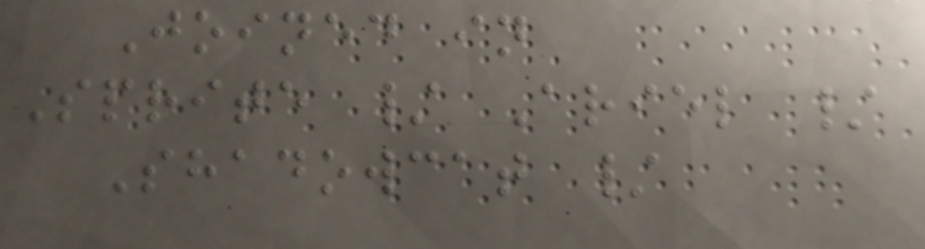Joined in
Sprite / Ariel /
Shadowcat /
